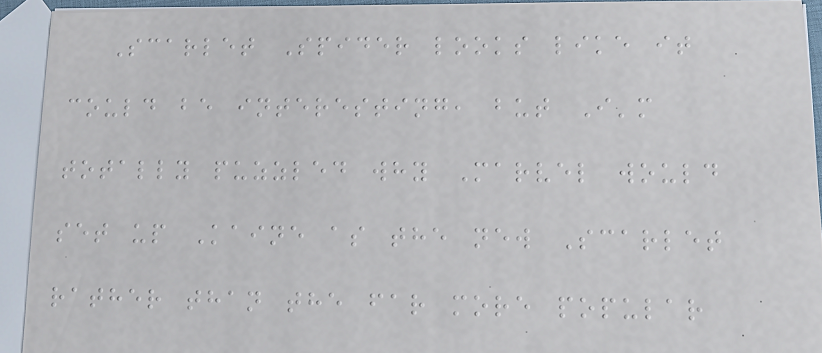Scarlet Spider looks like it
could be interesting, but I'm
totally puzzled why Marvel would
set up Kaine as the new Scarlet
rather than the far more popular
